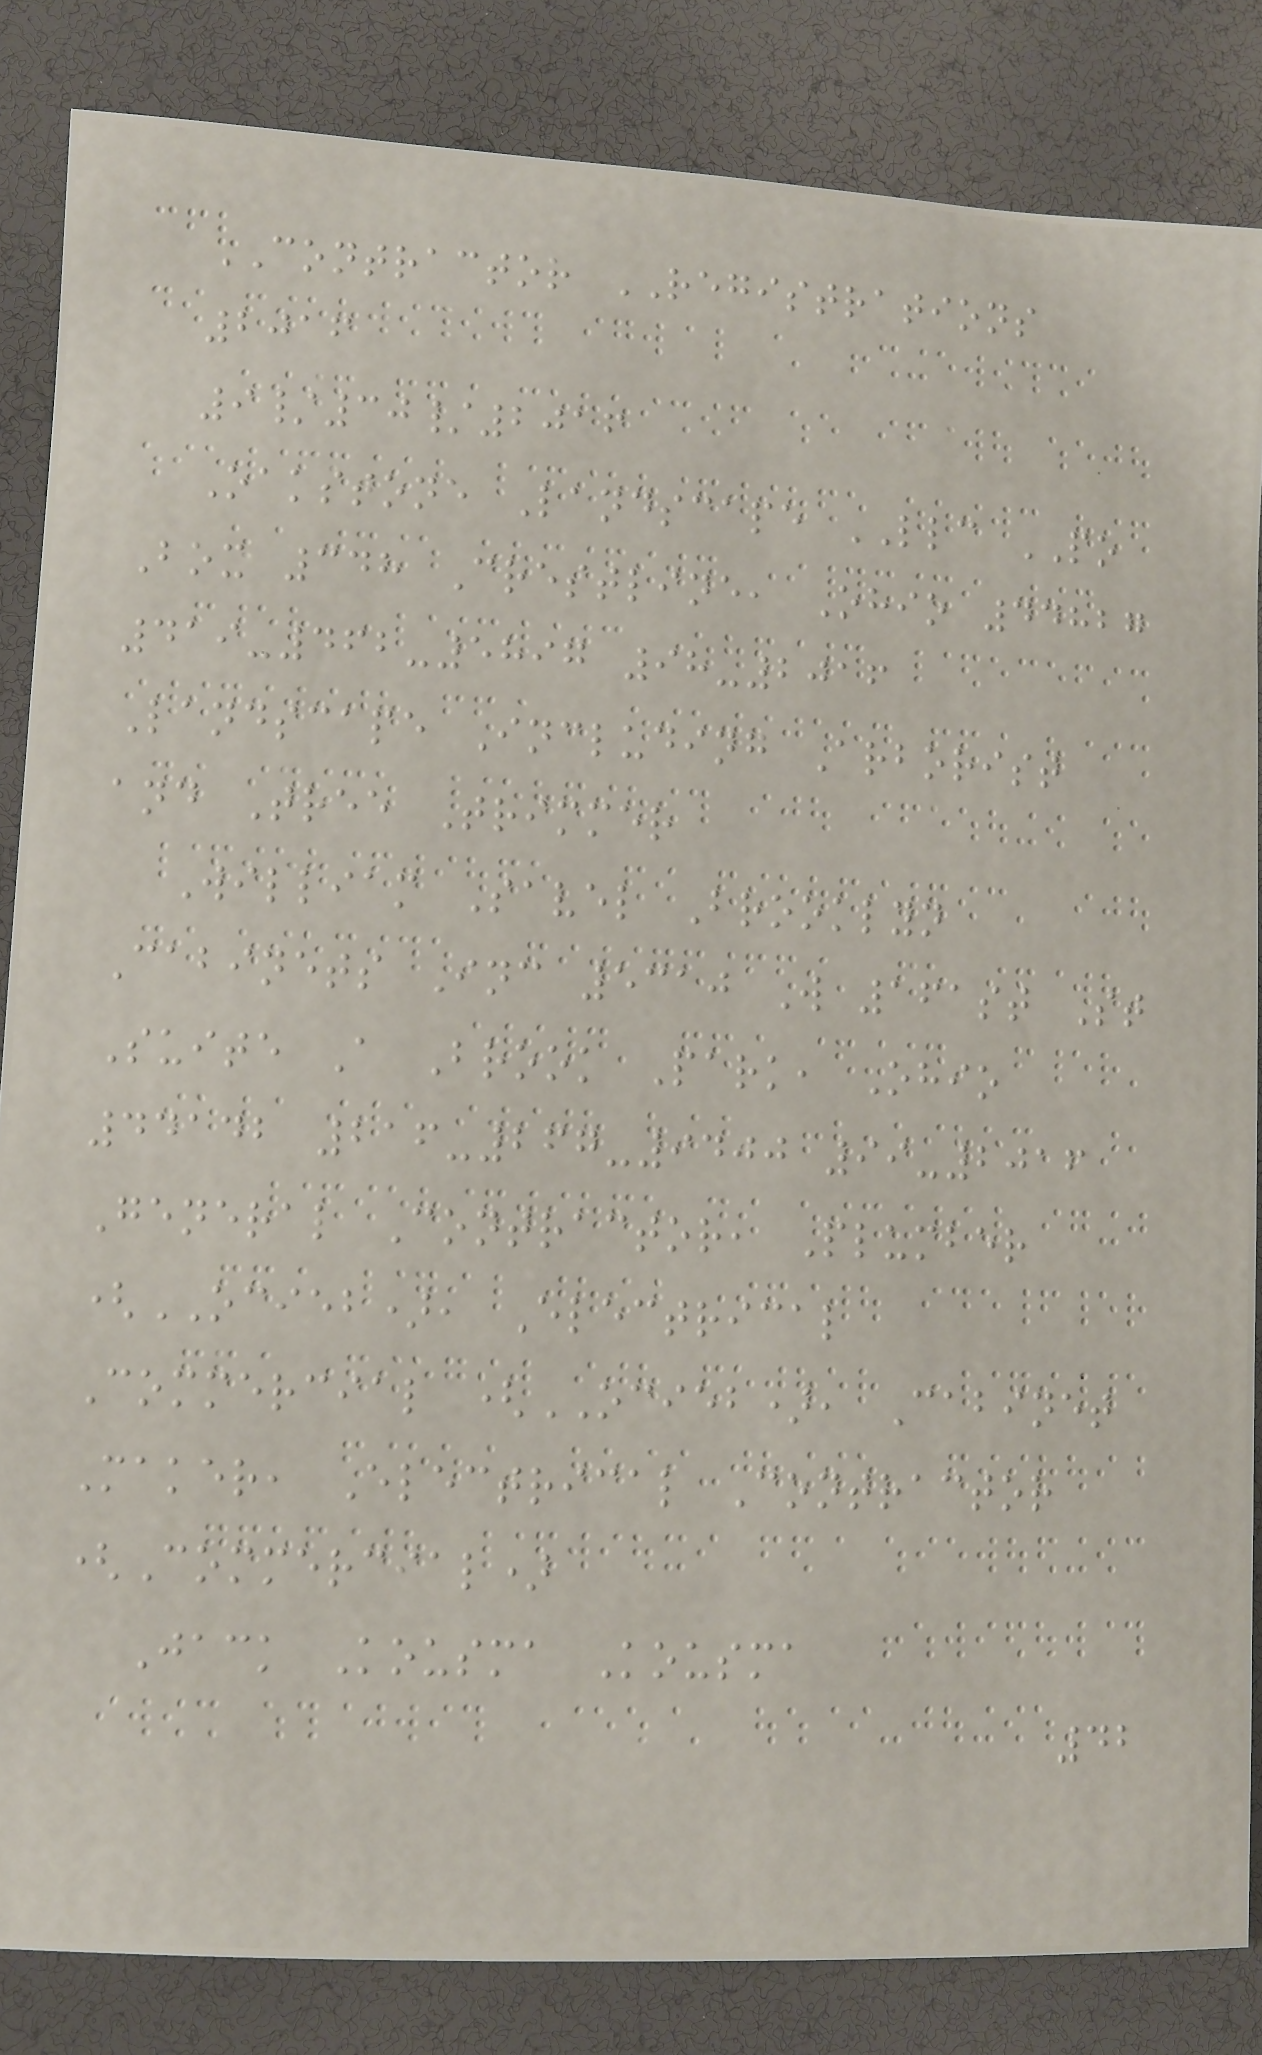CONTRACTOR REGISTRATIONS
2016
9/30/2016
Oakstone Landscape LLC PO
Box 348 Crestline, Ohio 44827
419-462-5897 98-2016
Landscape Including Arborist
and Tree Trimmer
William Savel Brooklyn
Cabinets Inc 5310 W 161st St
Suite A Brook Park, Ohio
44142 216-267-9400 99-2016
General Contractor, Plumber
(OCIEB), Electrical
Commercial (OCIEB), Cabinet
Maker, Electrical Contractor
(Commercial)
Jack Kousma Kousma
42
